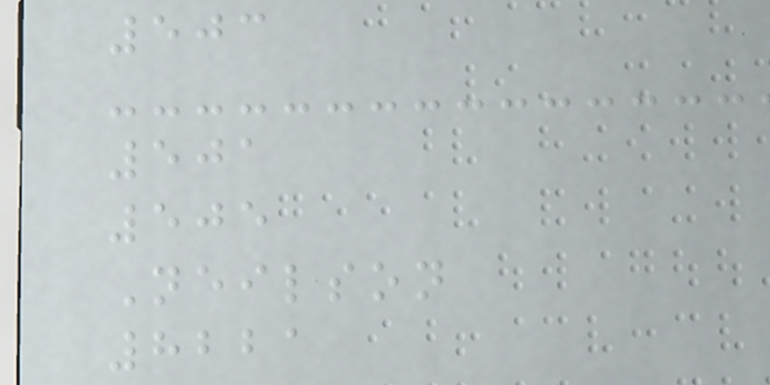503
501
505
Neilson
8221
